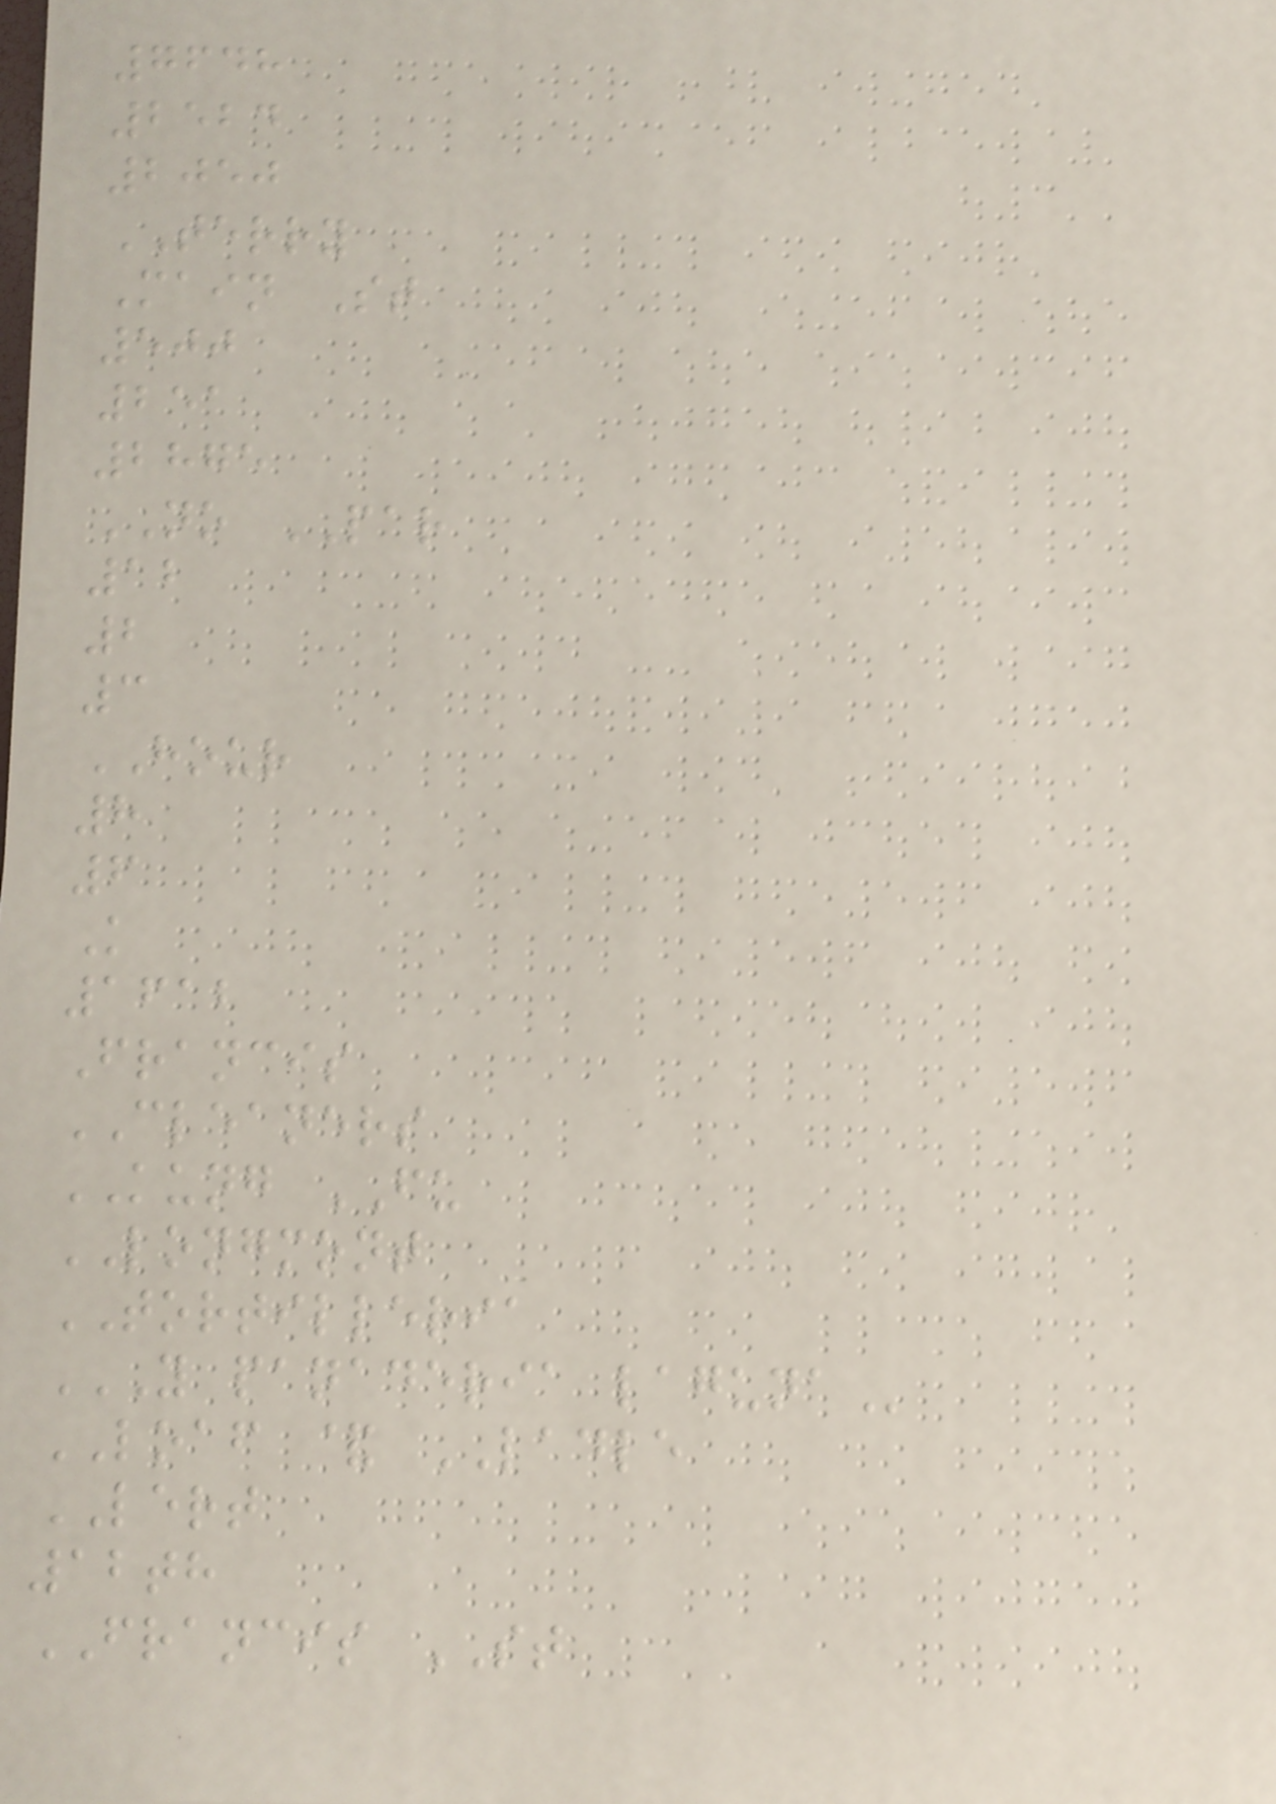7648
2524
2050
TERRY
Main St
500
251
2875
NO PAR
12
2
3
HOUR
8
6
K
1612
Francis
CLEANERS
KUNG FU
LONGMONT
TORTILLERIA
Y PANADERIA LAGUNA
LOAF & LADLE
LERT
12th
FRANCIS ST
